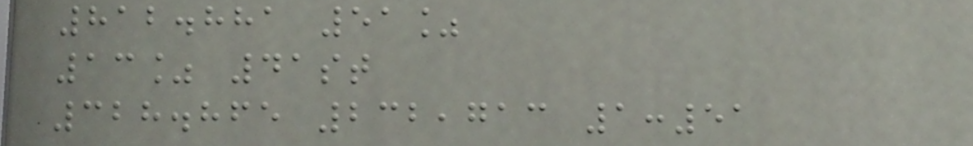812.881 51%
13% 41st
328.865 232,713 1:51
